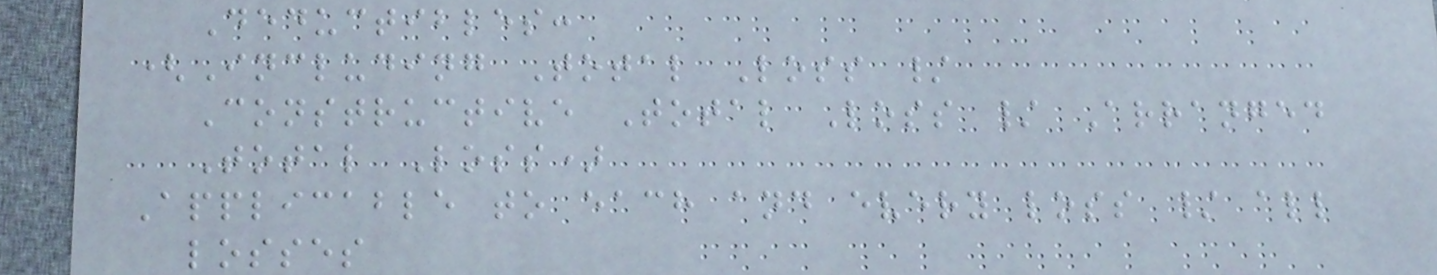Deductibles:
(Including Total Loss /
Constructive Total Loss / Arranged
Total Loss)
Applicable to each and every loss / all
losses
